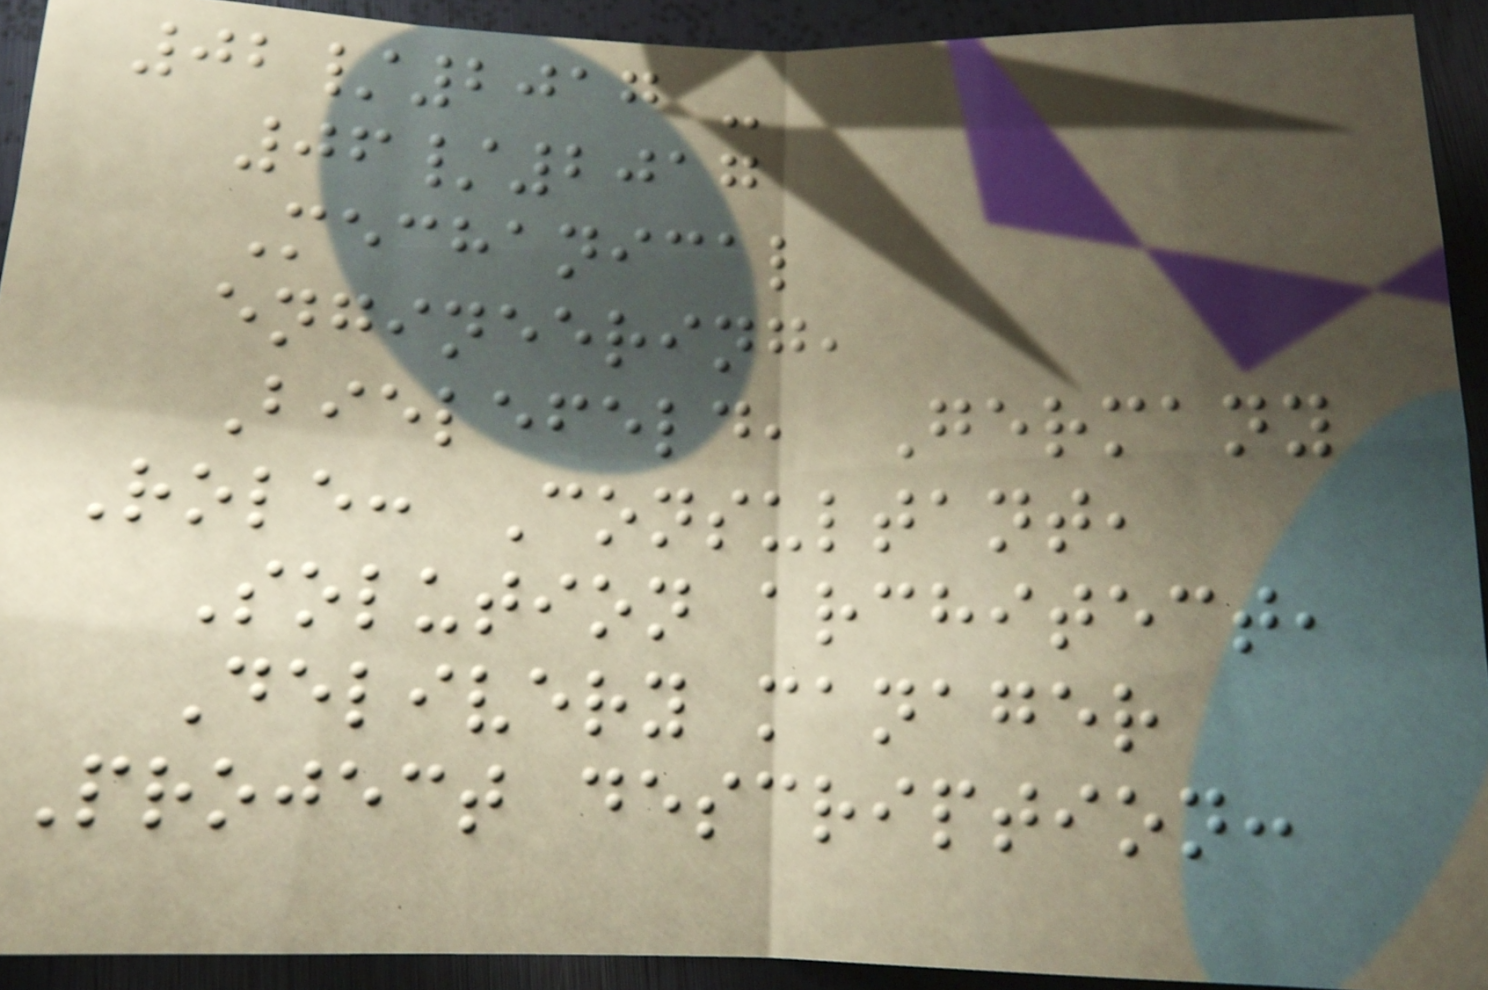02/2017 -
06/2017
Mechanical
engineering,
Bielefeld, Germany
Role: Consultant,
Solution architect,
Delivery manager
Project description:
